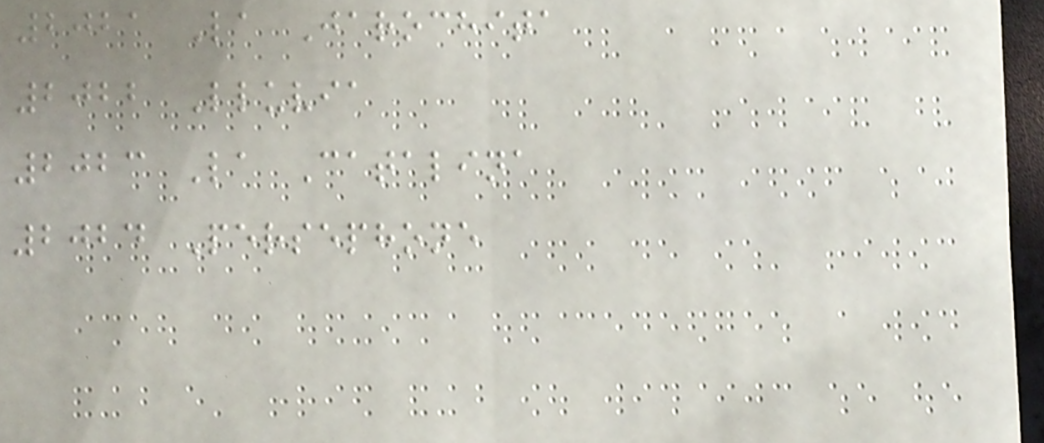2021 La Jarochita
2022 Lluvia
2023 La Catalina
2024 Persephone
